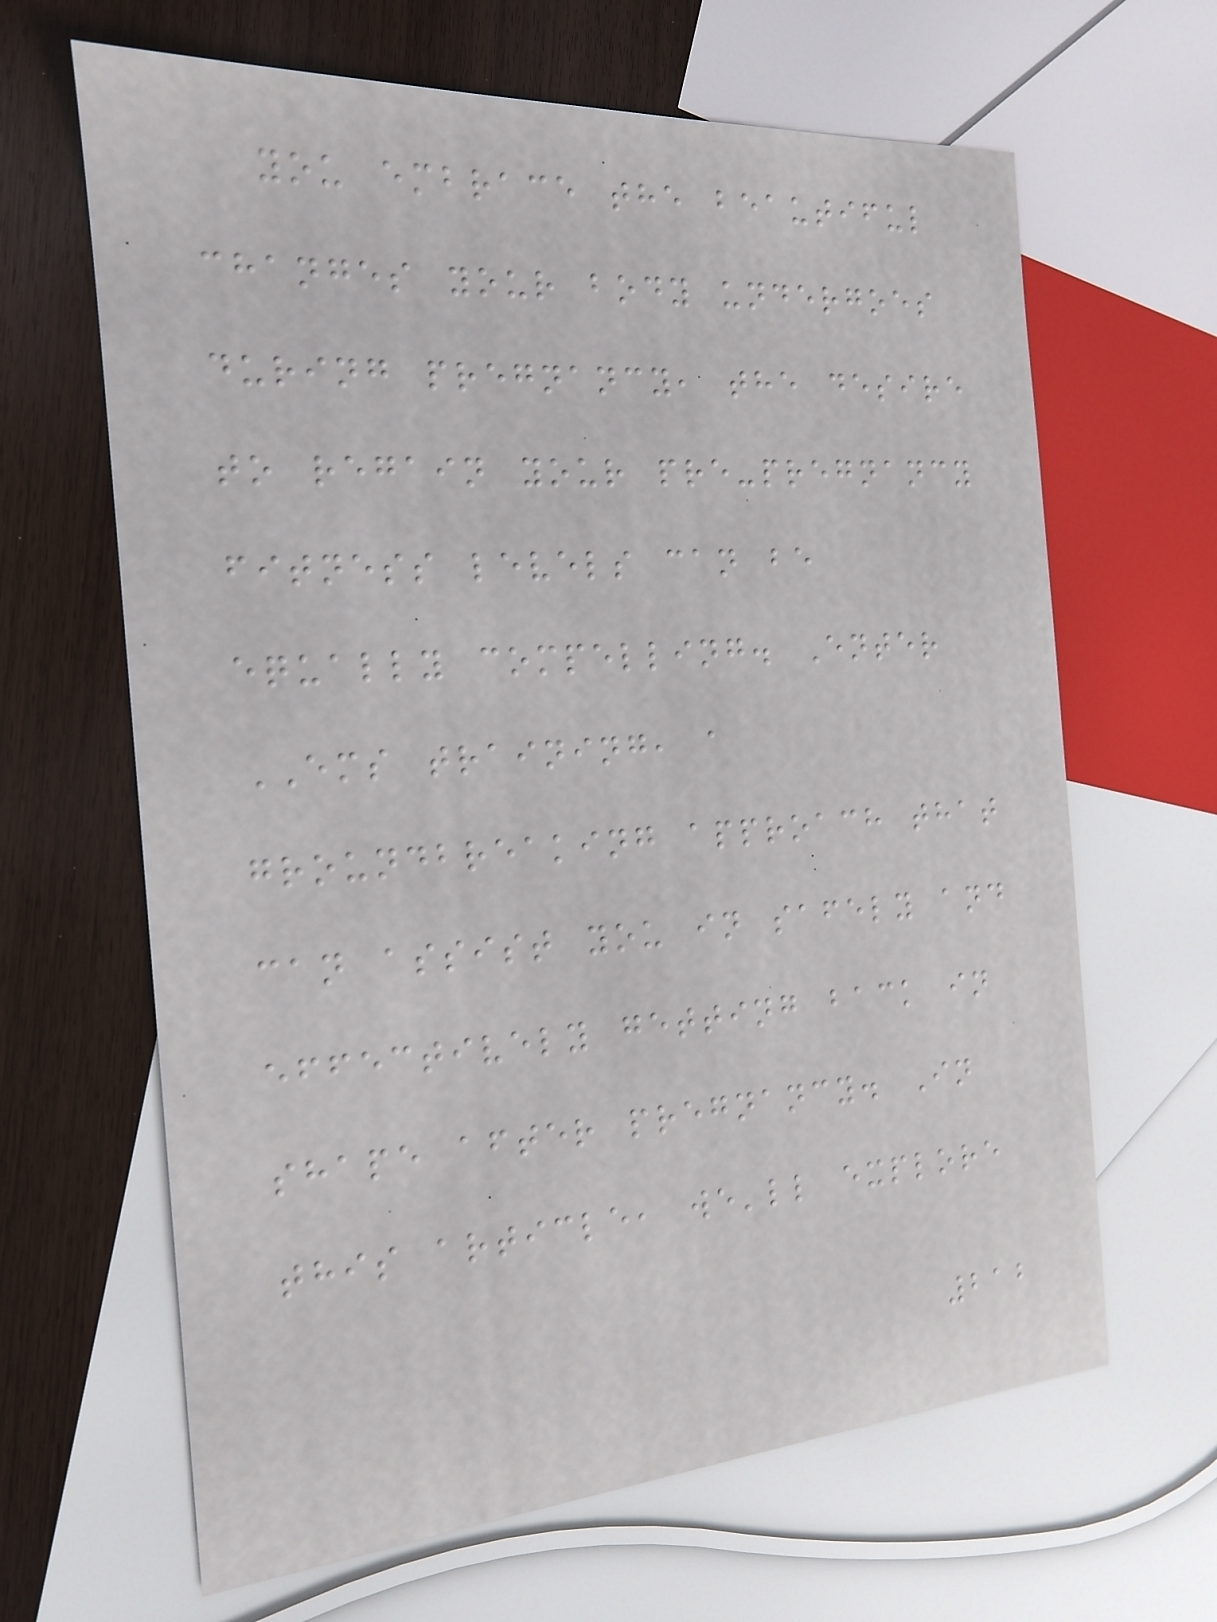you embrace the beautiful
changes your body undergoes
during pregnancy, the desire
to regain your pre-pregnancy
fitness levels can be
equally compelling. Enter
EMS training, a
groundbreaking approach that
can assist you in safely and
effectively getting back in
shape after pregnancy. In
this article, we'll explore
212
